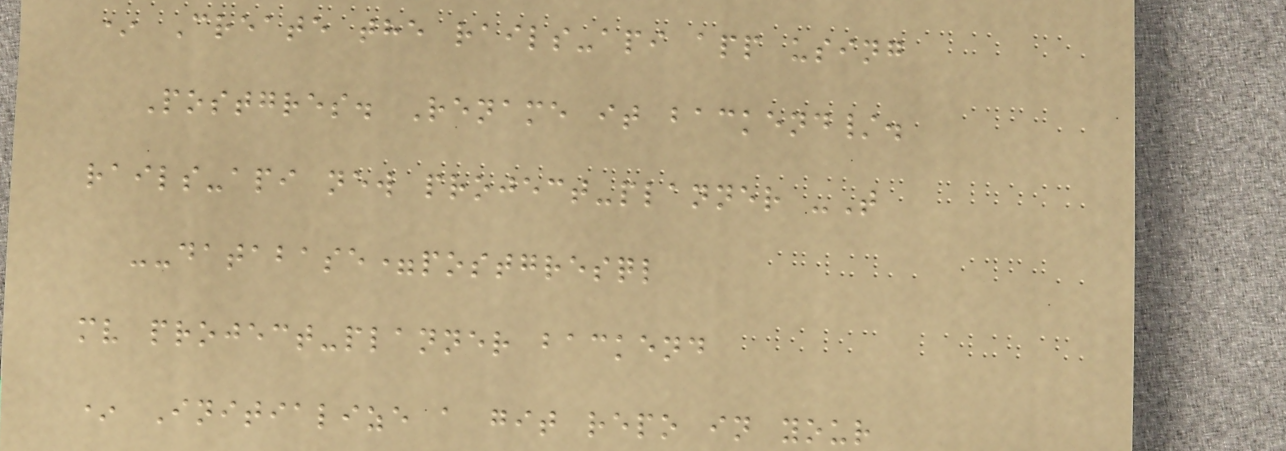* Create the rails-api app using
Postgres. Rename it backend/.
rails-api new project-planner -T
--database=postgresql
mv project-planner backend
* Initialize a git repo in your
